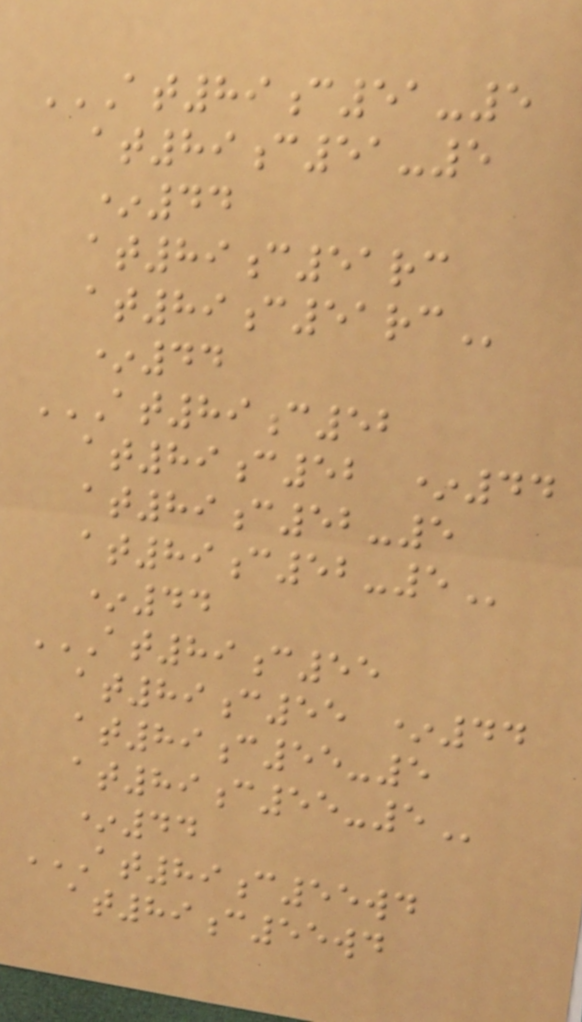AT89C51-5
AT89C51-5
*44
AT89C51RC
AT89C51RC
*44
AT89C52
AT89C52 *44
AT89C52-5
AT89C52-5
*44
AT89C55
AT89C55 *44
AT89C55-5
AT89C55-5
*44
AT89C55WD
AT89C55WD
